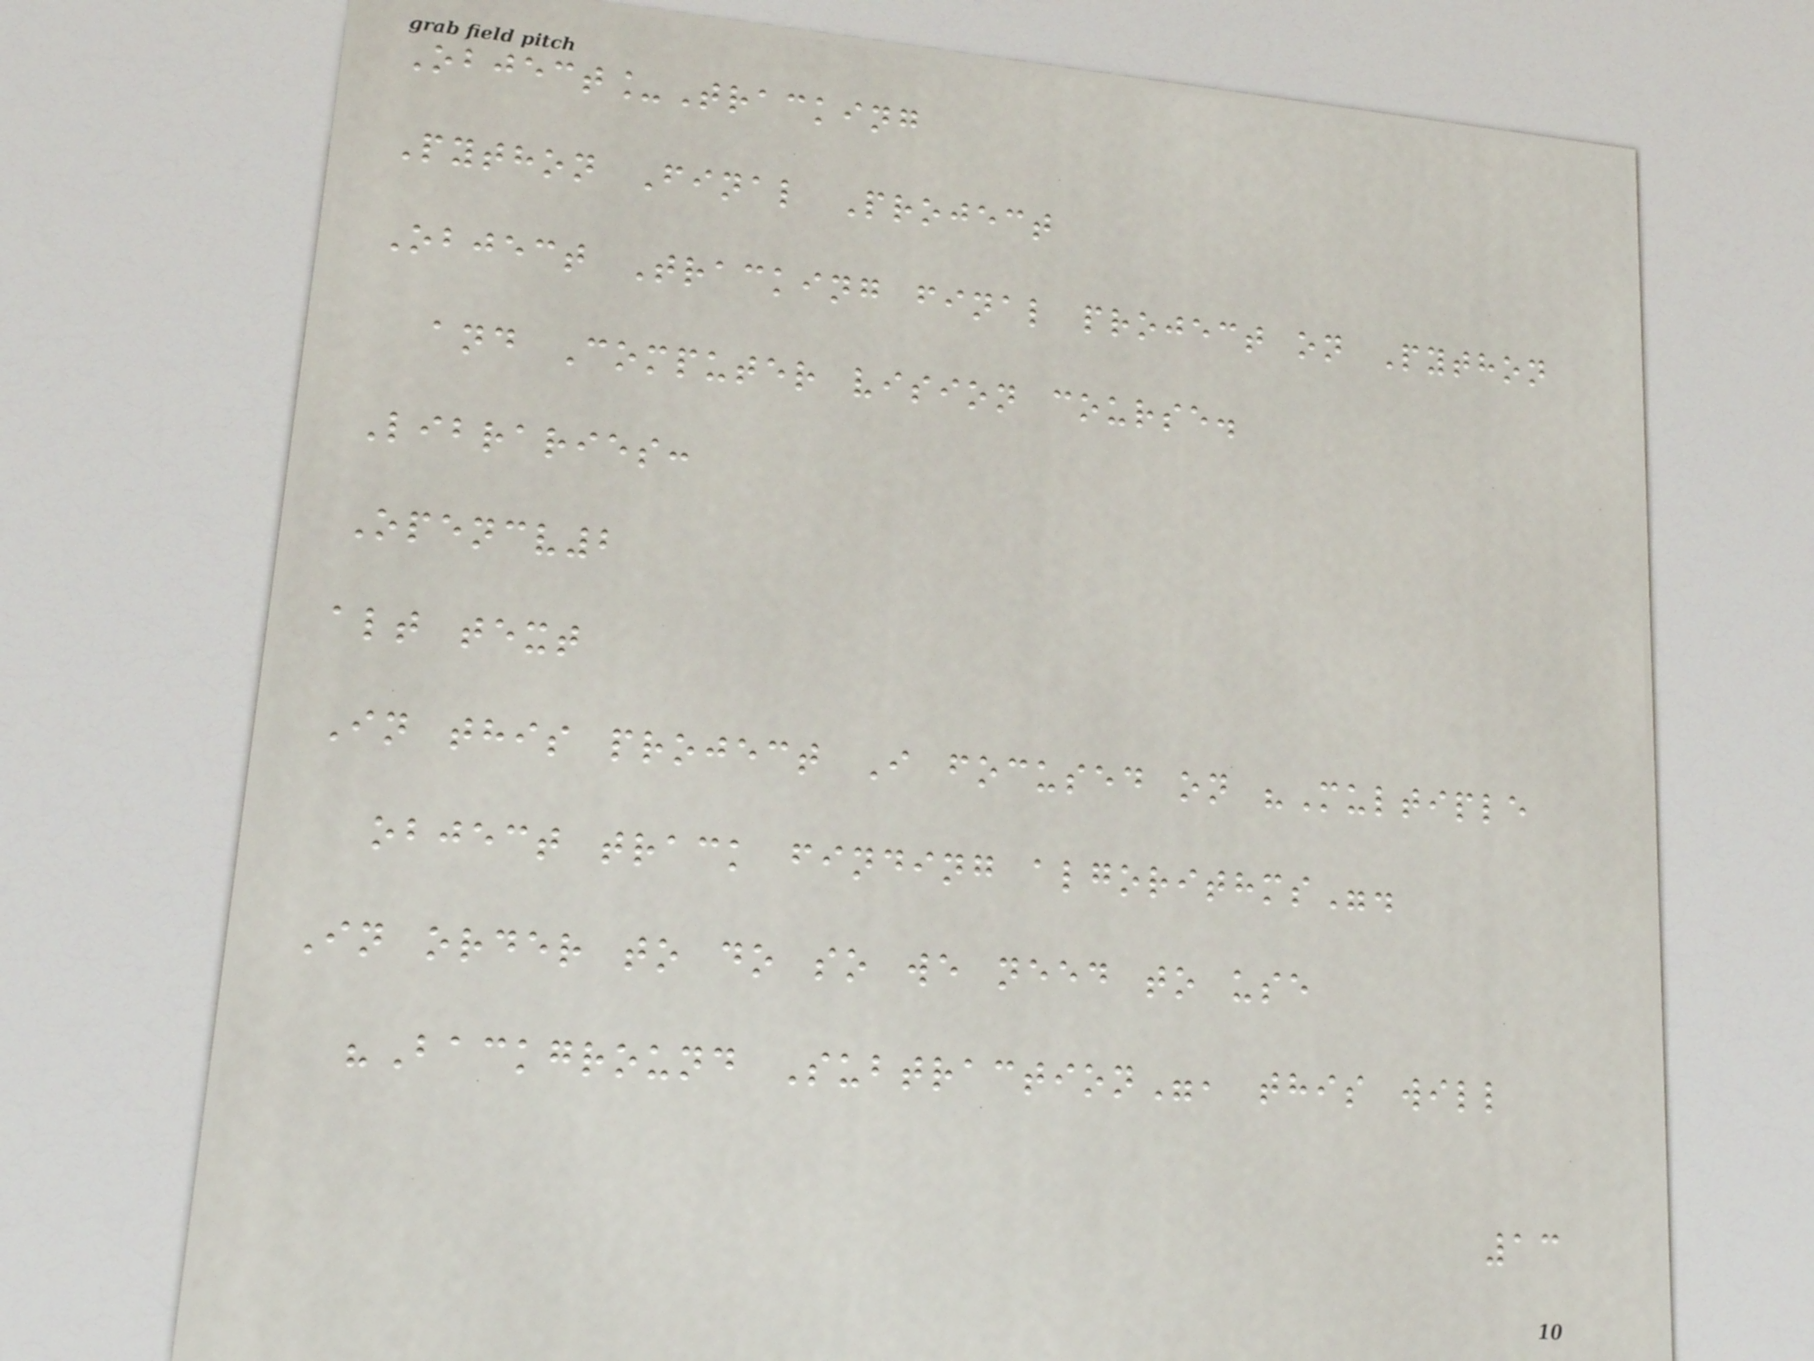Object_Tracking
Python Final Project
Object Tracking final project on Python
and Computer vision course.
Libraries:
Opencv2
alt text
In this project I focused on "Multiple
object track finding algorithms".
In order to do so we need to use
"Background Subtraction", this will
13
